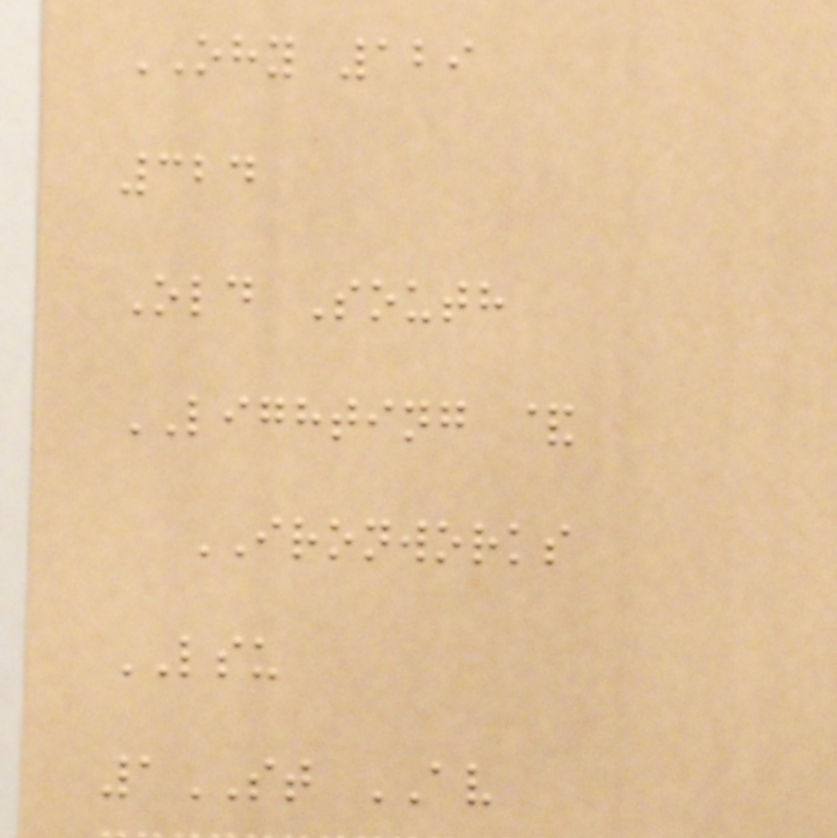OHY 129
324
Old South
LIGHTING &
IRONWORKS
LSU
1ST AV
